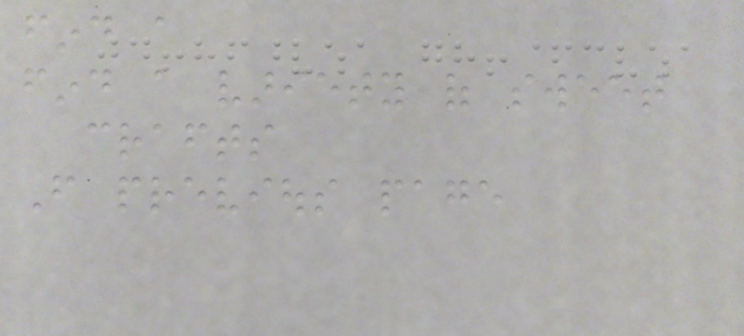find a
find a variety of sweet
crafts
From previous page
